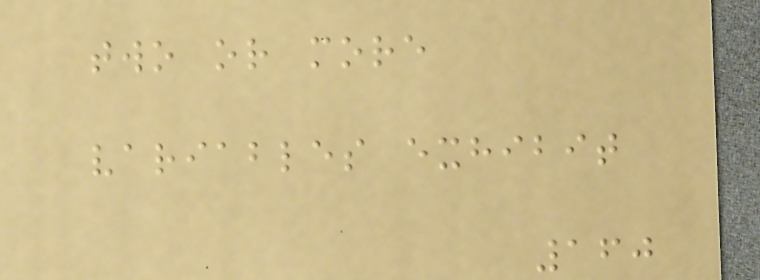two or more
variables exhibit
160
